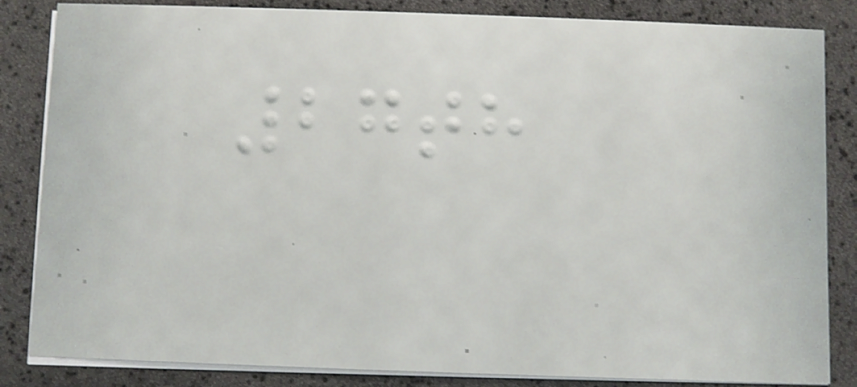27th
